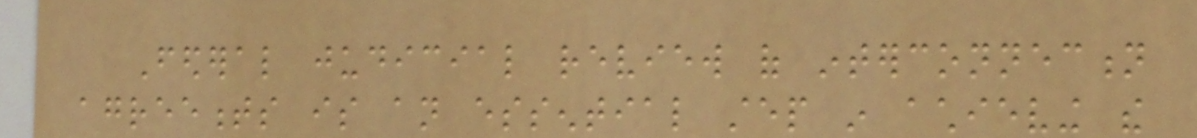Federal judicial review of interconnection
agreements is an essential step in achieving the
